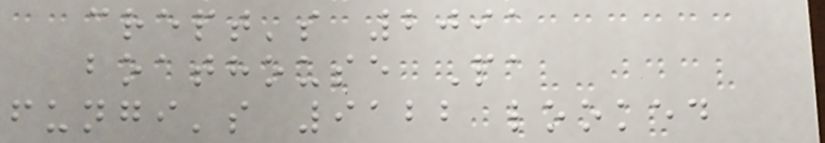crept's 2091
boathouse Pa
fungi's 9122 looked
